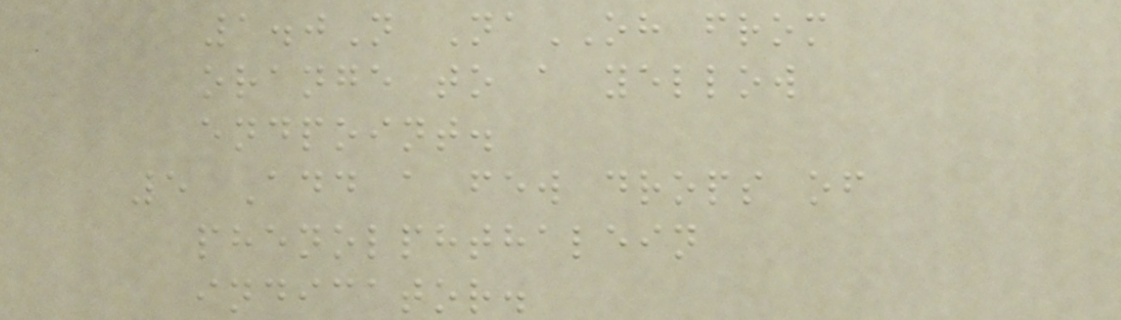1.0N NaOH from
orange to a yellow
endpoint.
5 Add a few drops of
phenolphthalein
indicator.
